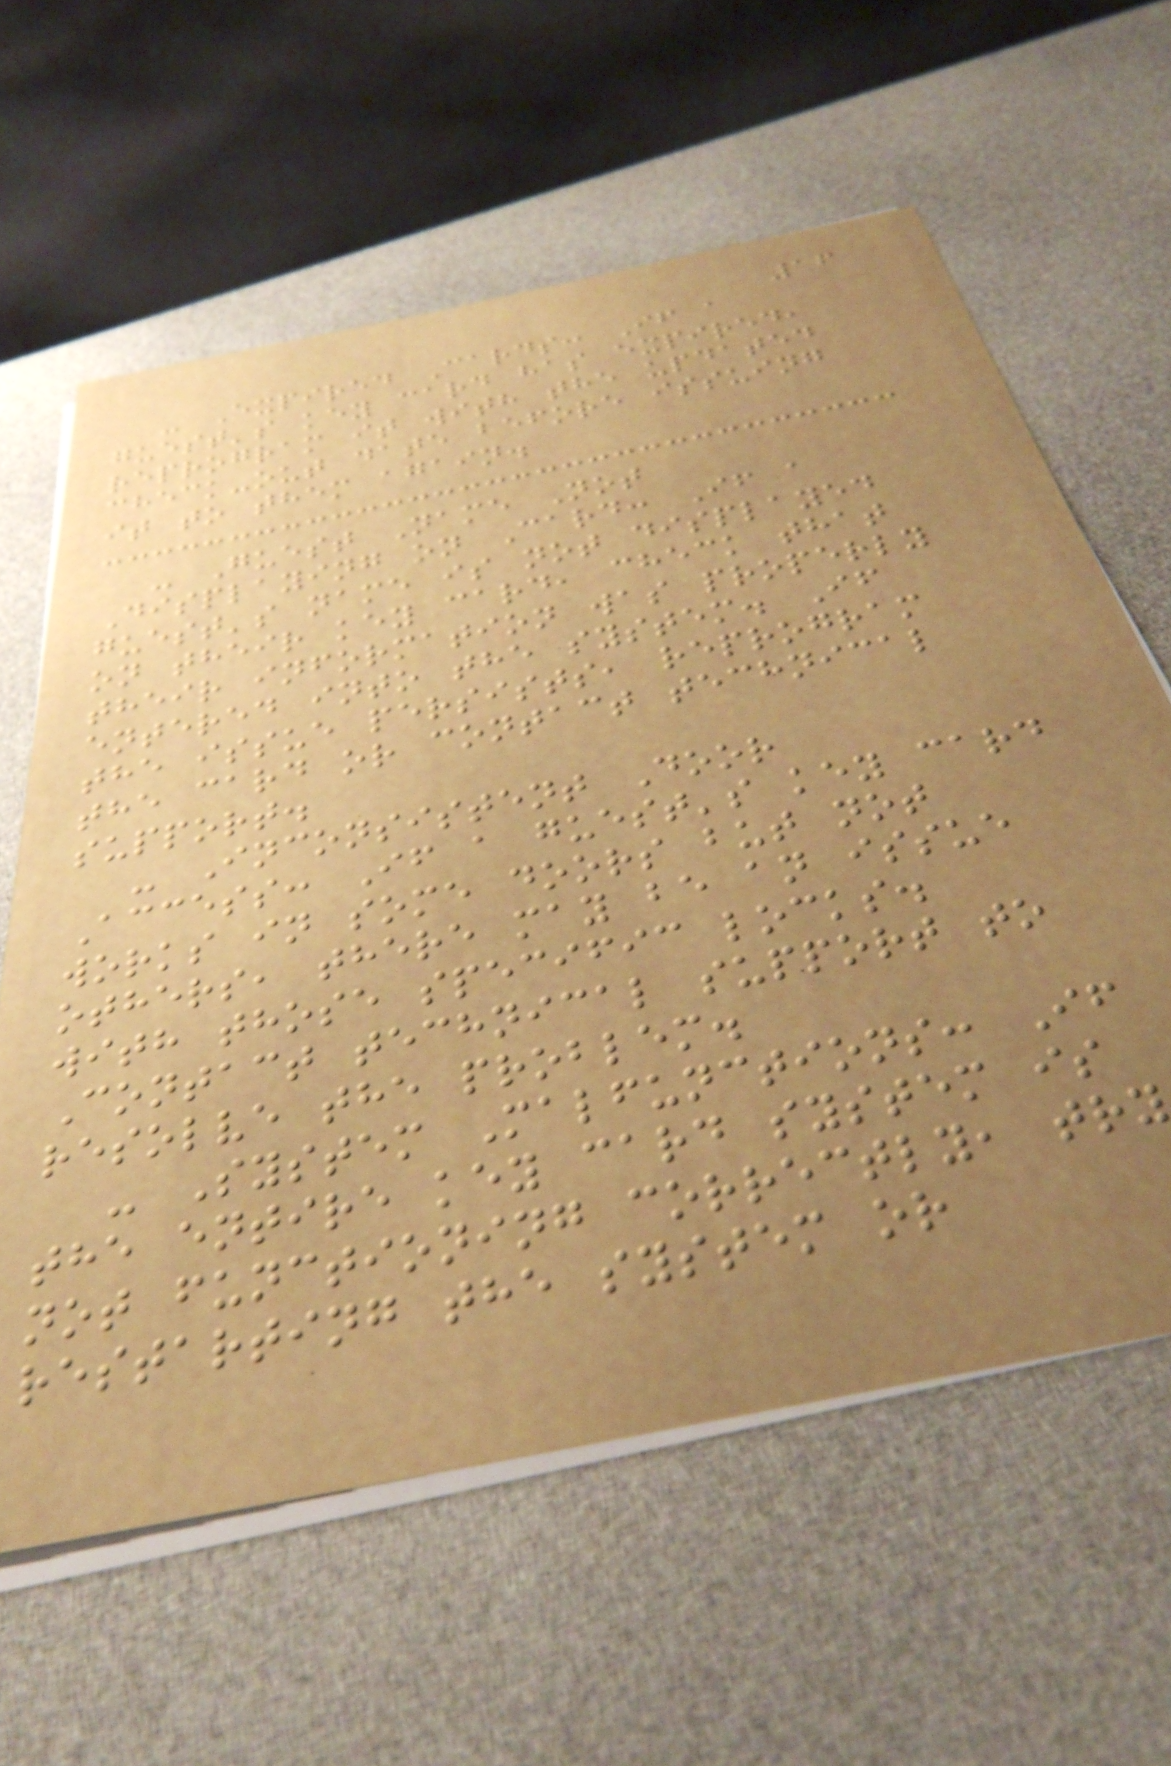16
- Expired Cards: If a
guest's key card has expired,
reprogram it with the updated
check-out date before issuing
it to them again.
- Guest Name Not
Displaying on Card: If a
guest's name is not displayed
on their key card, check that
their information was properly
entered into the system. If
the issue persists, reprogram
the card or contact technical
support.
- Inconsistent Door
Access: If a guest's key card
works in some doors but not
others, there may be an issue
with those specific locks.
Contact technical support to
resolve the problem.
- System Malfunctions: If
the entire key card system is
not functioning correctly, try
restarting the system or
